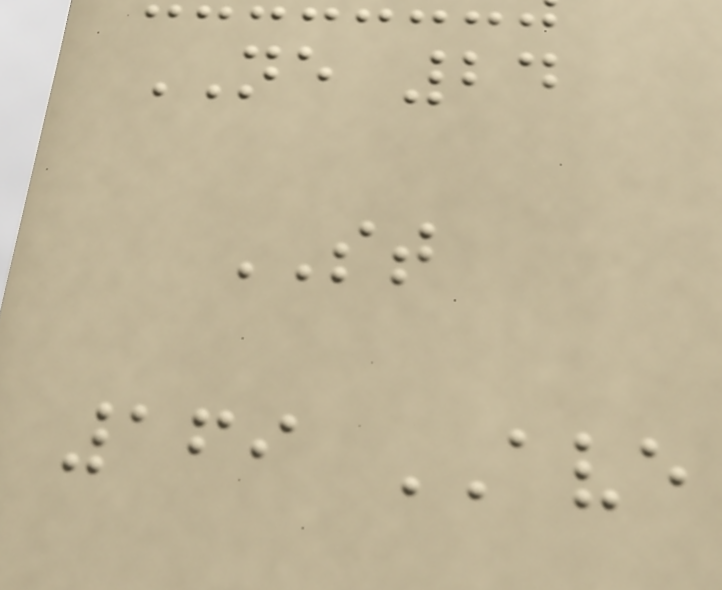NE 24
ST
169 AVE
